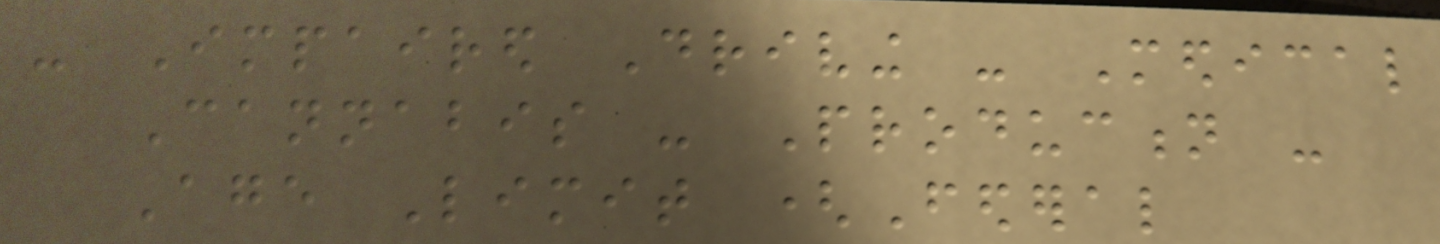- Impaired Driving - Medical
Cannabis - Production -
Age Limit (Federal
